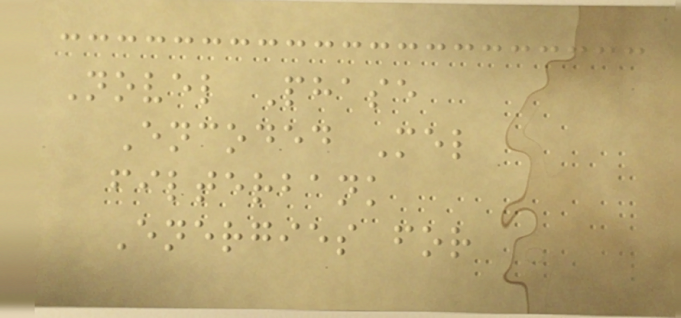Novel Phase
Encoded Mel
filterbank
Energies for
